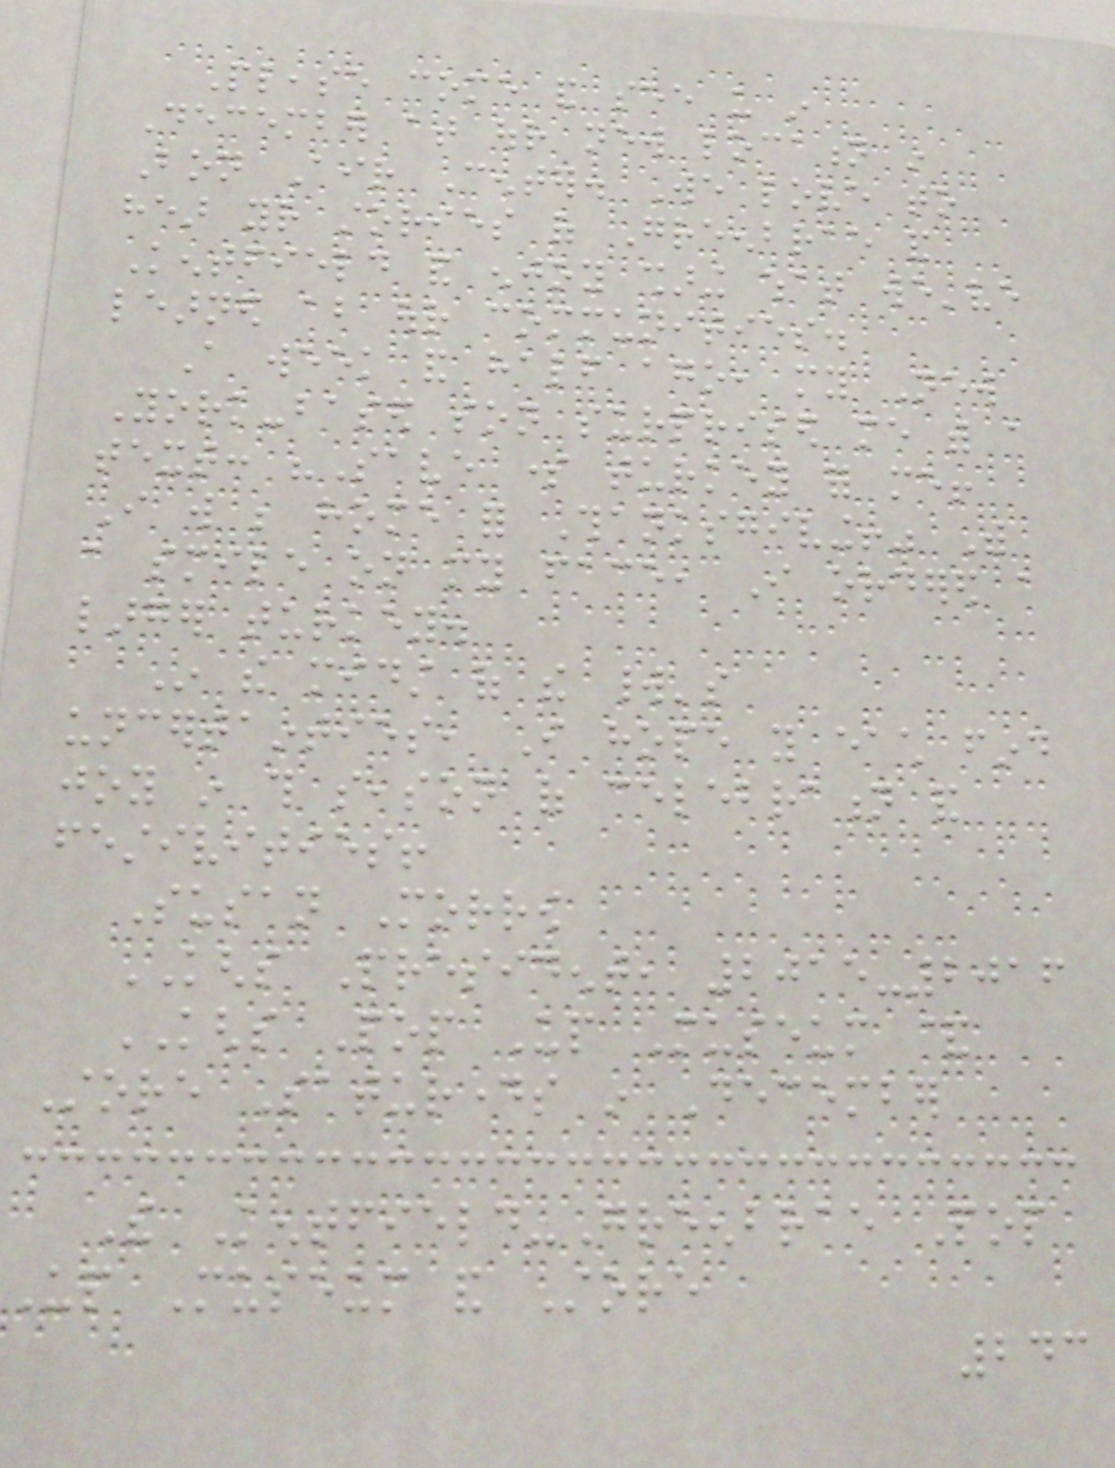Please come and see us in
December at our new location in
Bon Air Center. We love to
hear your stories of Greenbrae and
Kentfield and enjoy sharing what we've
learned about our communities.
A week and half ago, my New
York-based son surprised me with a
text: "Save some turkey for me!
I will be home for Thanksgiving!" With
a smile on my face, I ordered a
larger turkey.
In the midst of the world's
uncertainties, I hope you each find
joy in this season of celebration and
festivities!
Susan Morrow
KGHS President, 2015-2016
KGHS Pop Up Museum &
Store Saturdays in December
The Kentfield-Greenbrae Pop
Up Museum and Store
243
